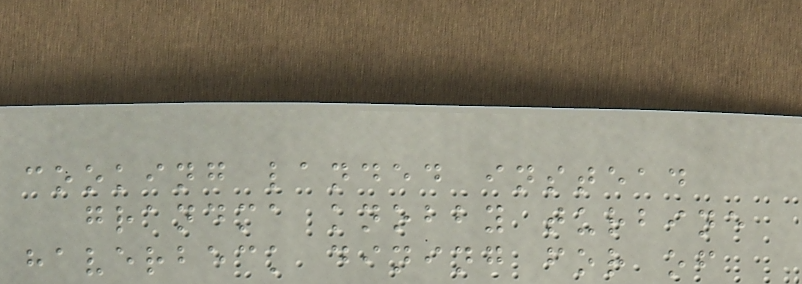cooking landed instead
grandma knobby turbine
haverbeck dining for of
